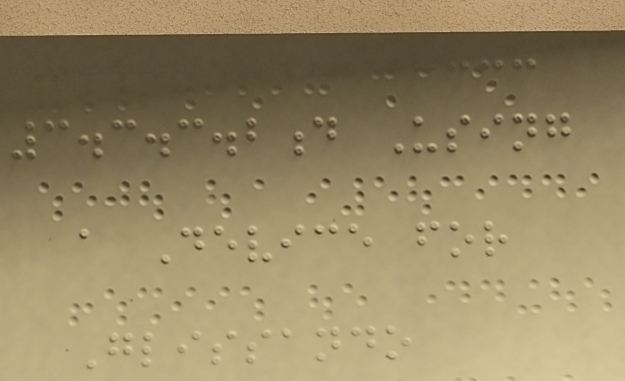3.3.3.2d Using
a Device for
Glissando
